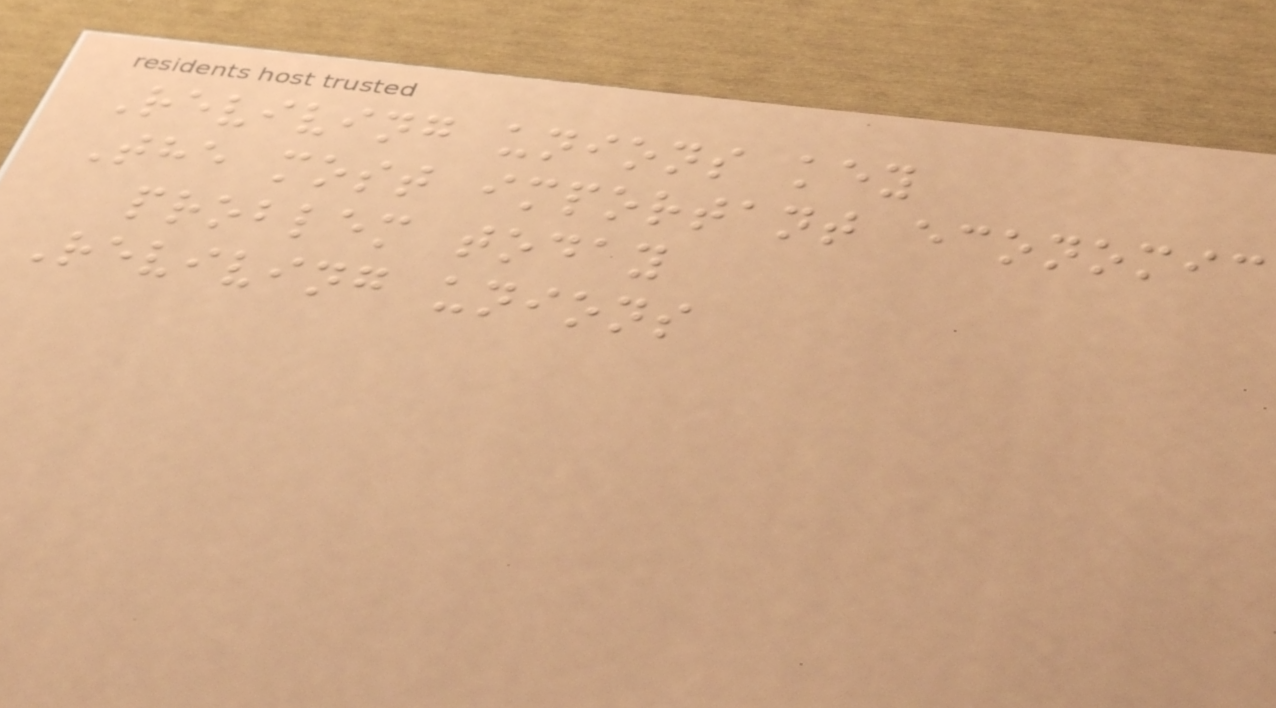Reviving unions key
The most important economic
problem today
Reviving unions
